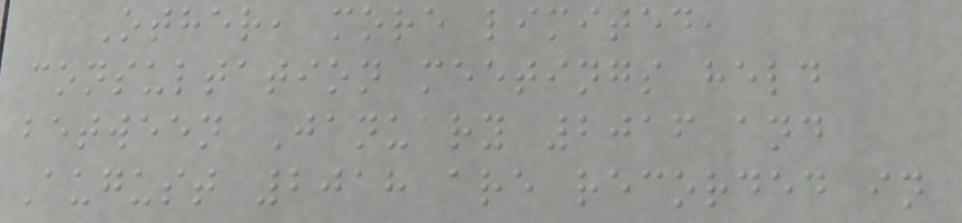Other, more limited,
consultation meetings held
between January 2016 and
August 2018 are recorded in
